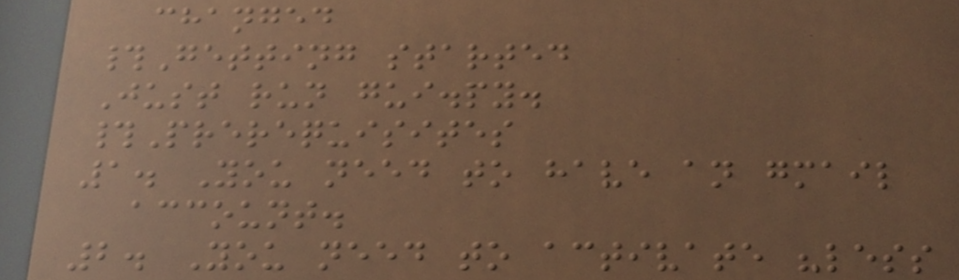changed
#Getting started
Just run gui.py.
#Prerequisites
1. You need to have an gmail
account.
2. You need to activate "less
